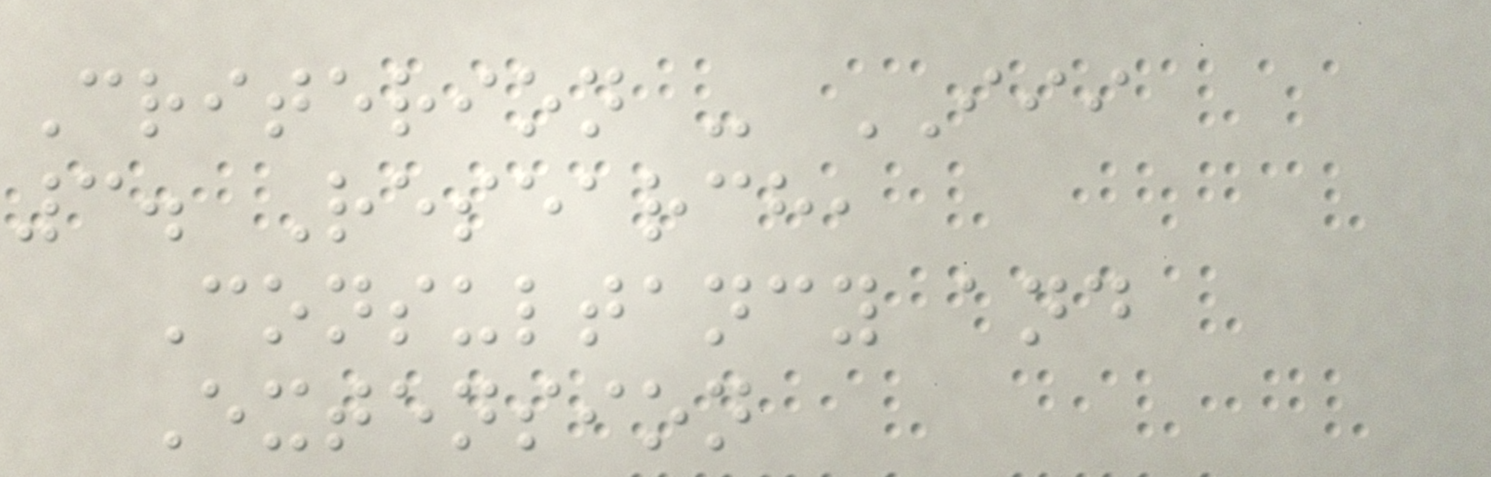Criterion - III
3. Research,
Consultancy and
Extension
